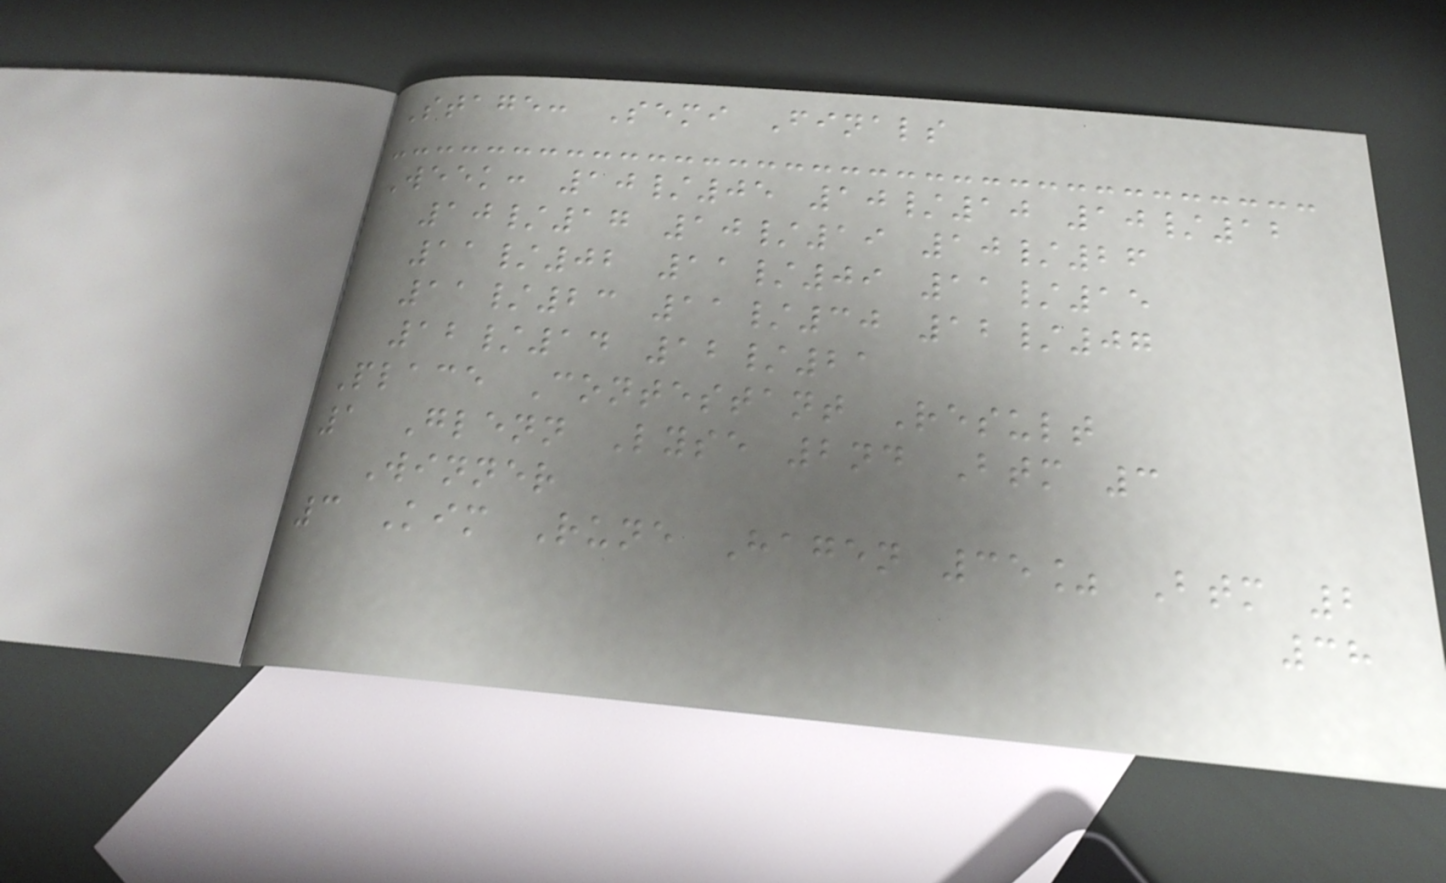Stage: Semi Finals
Week: 10/05 10/10 10/12
10/17 10/19 10/26
11/02 11/09 11/15
11/23 11/30 12/07
12/14 12/21
Place Contestant Result
1 Glenn Lyse 2nd Btm 3
Winner
3 Kim Rune Hagen 35% Btm 2
38
